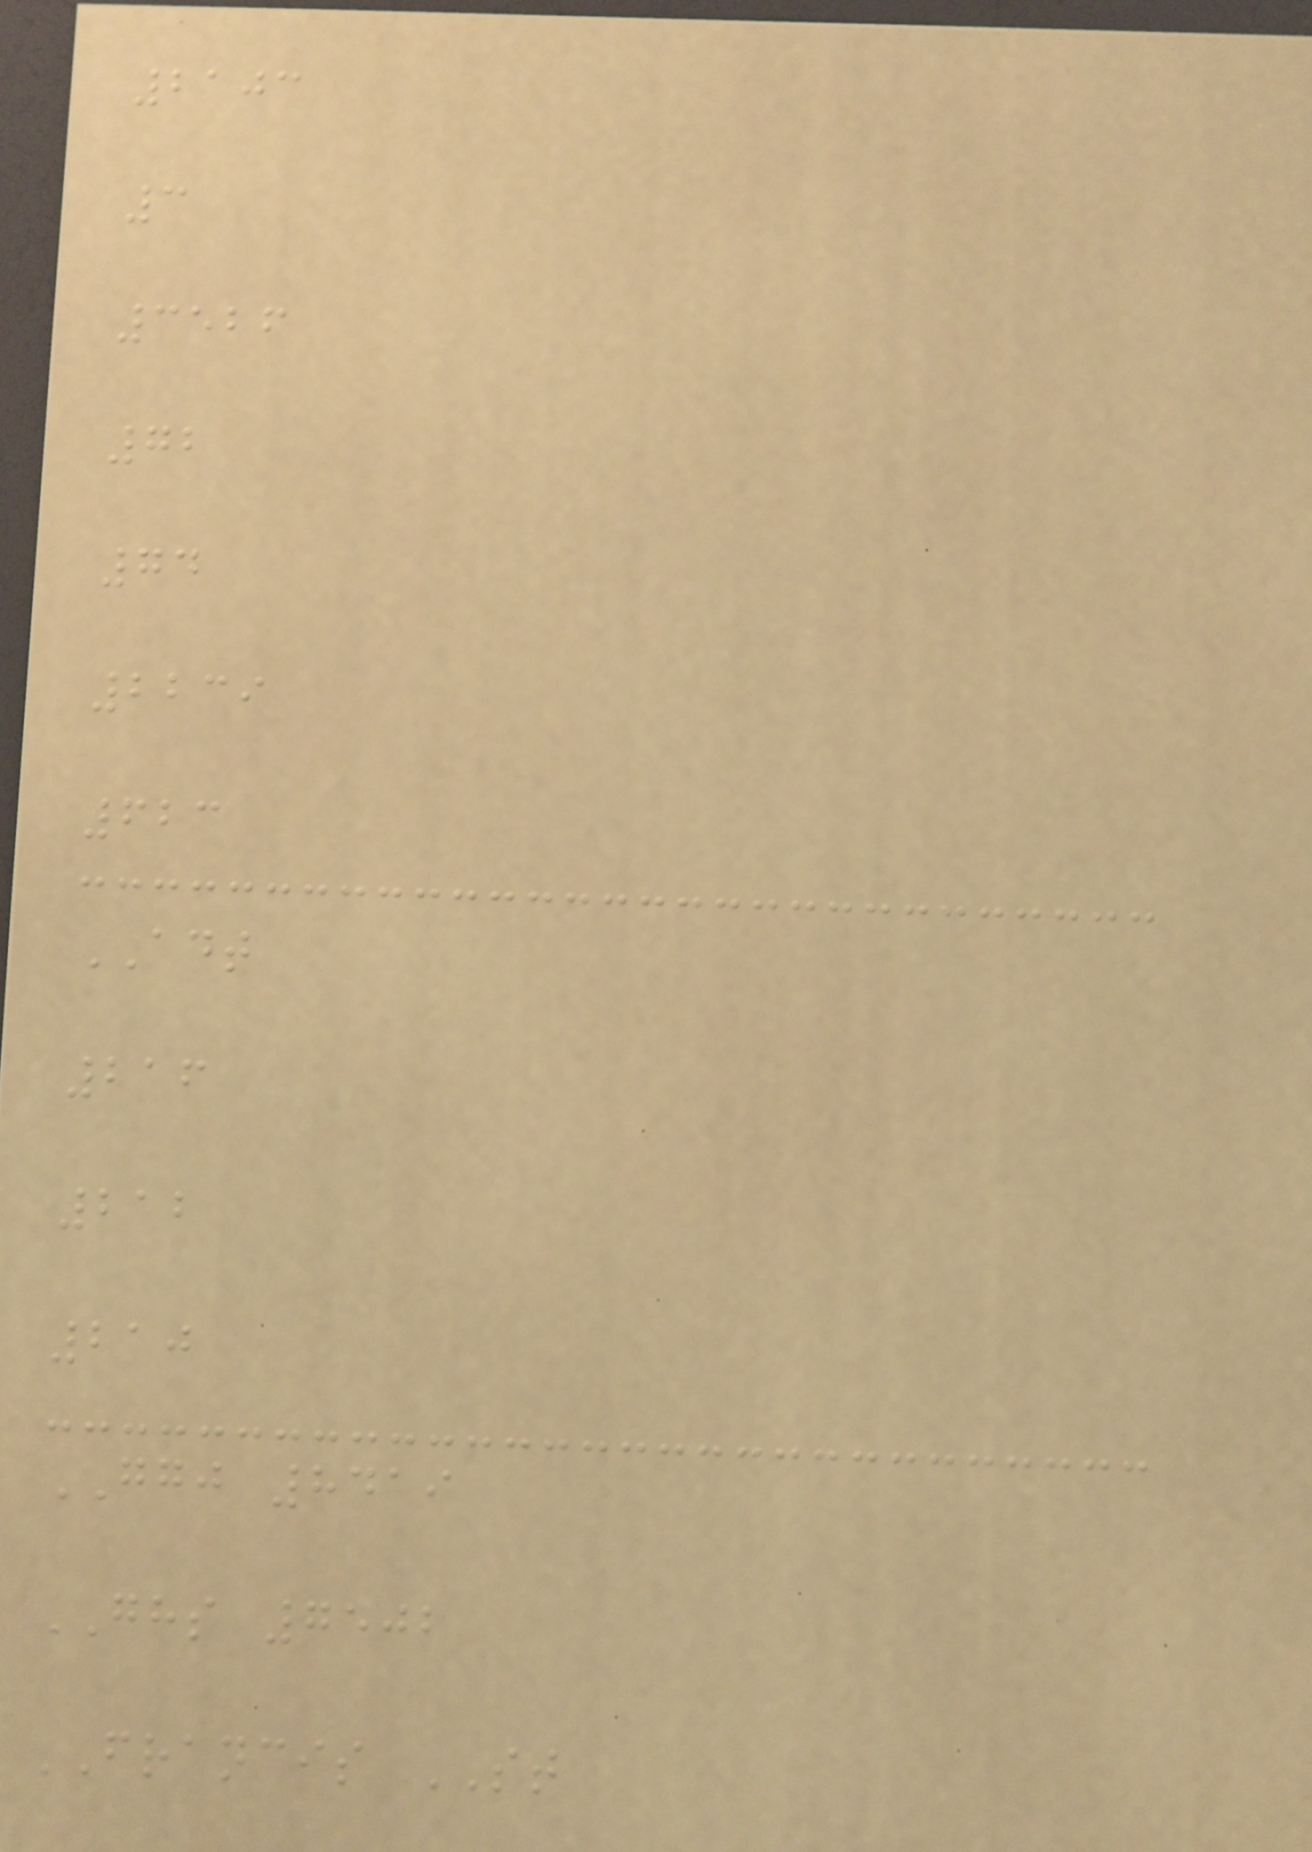2103
3
3526
72
74
2239
623
ADT
216
212
210
GGJ 8419
GHS 7502
FRANCIS ST
